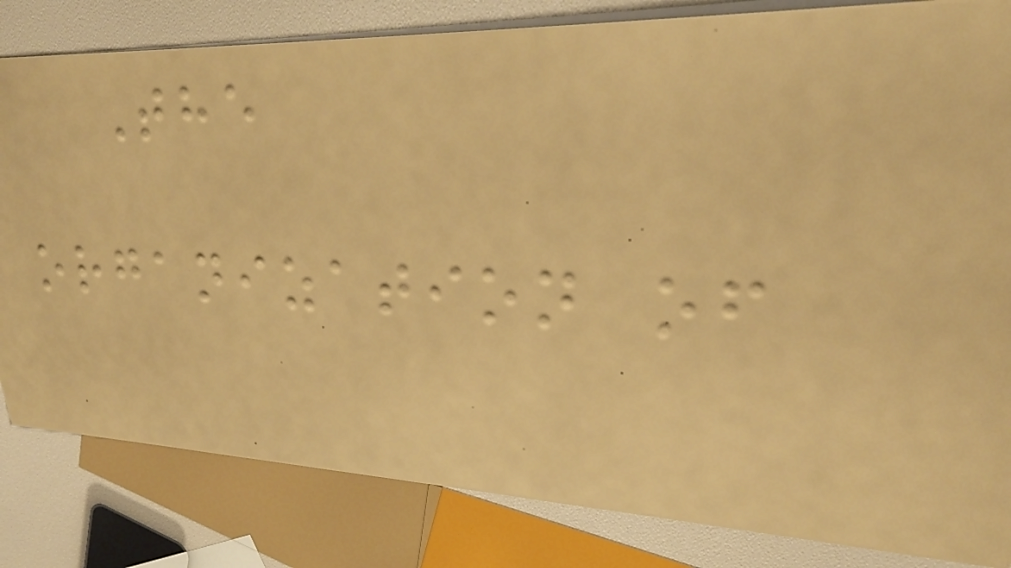The
organization of
